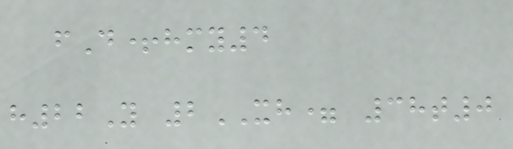fD+hmy4
h22Y 2XH= 38t0
